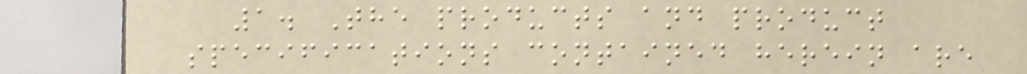1. The products and product
specifications contained herein are
